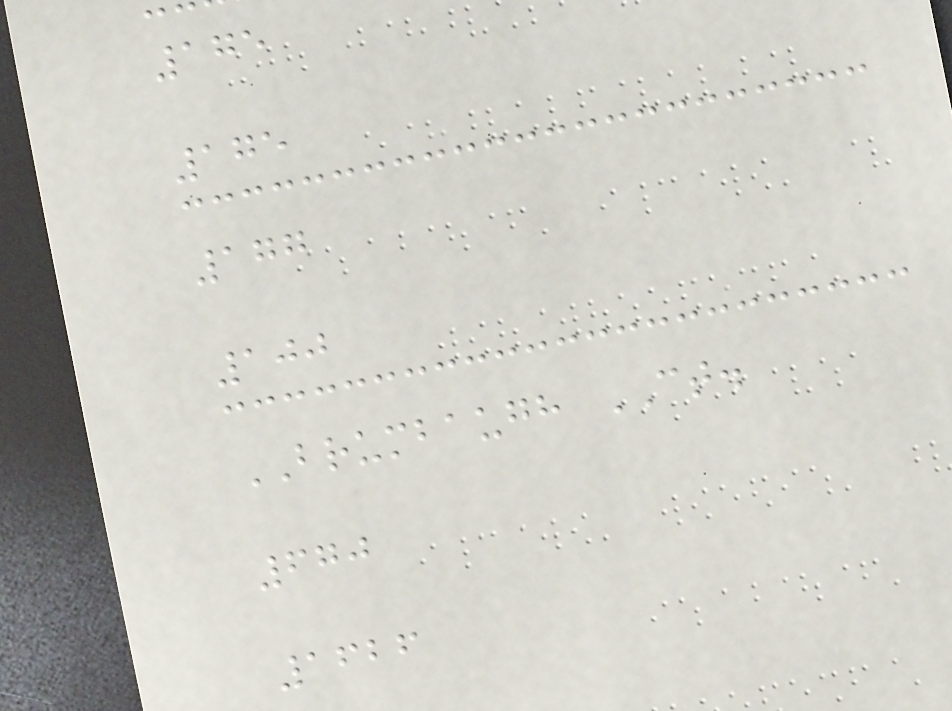175
175
177
100
BRUMBAUGH CT.
670
1626
